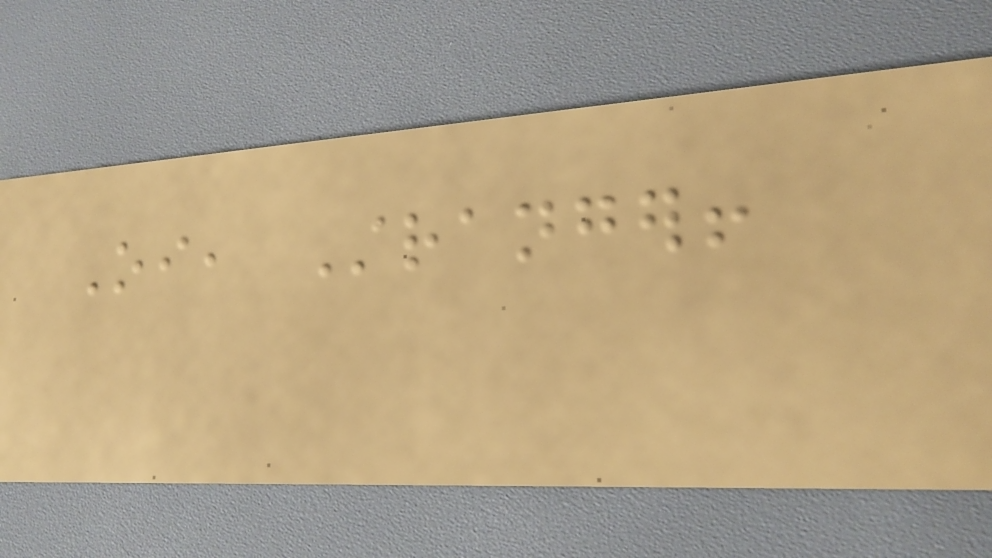Oi, Stranger!
